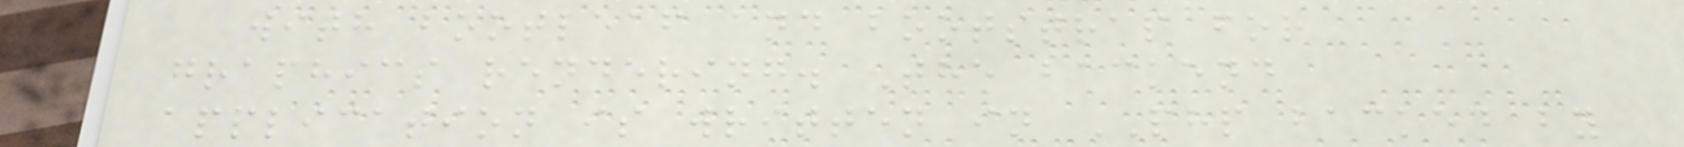with bootleaf and bootstrap for
graphics rendering. The backend
application is written in PHP backed by
